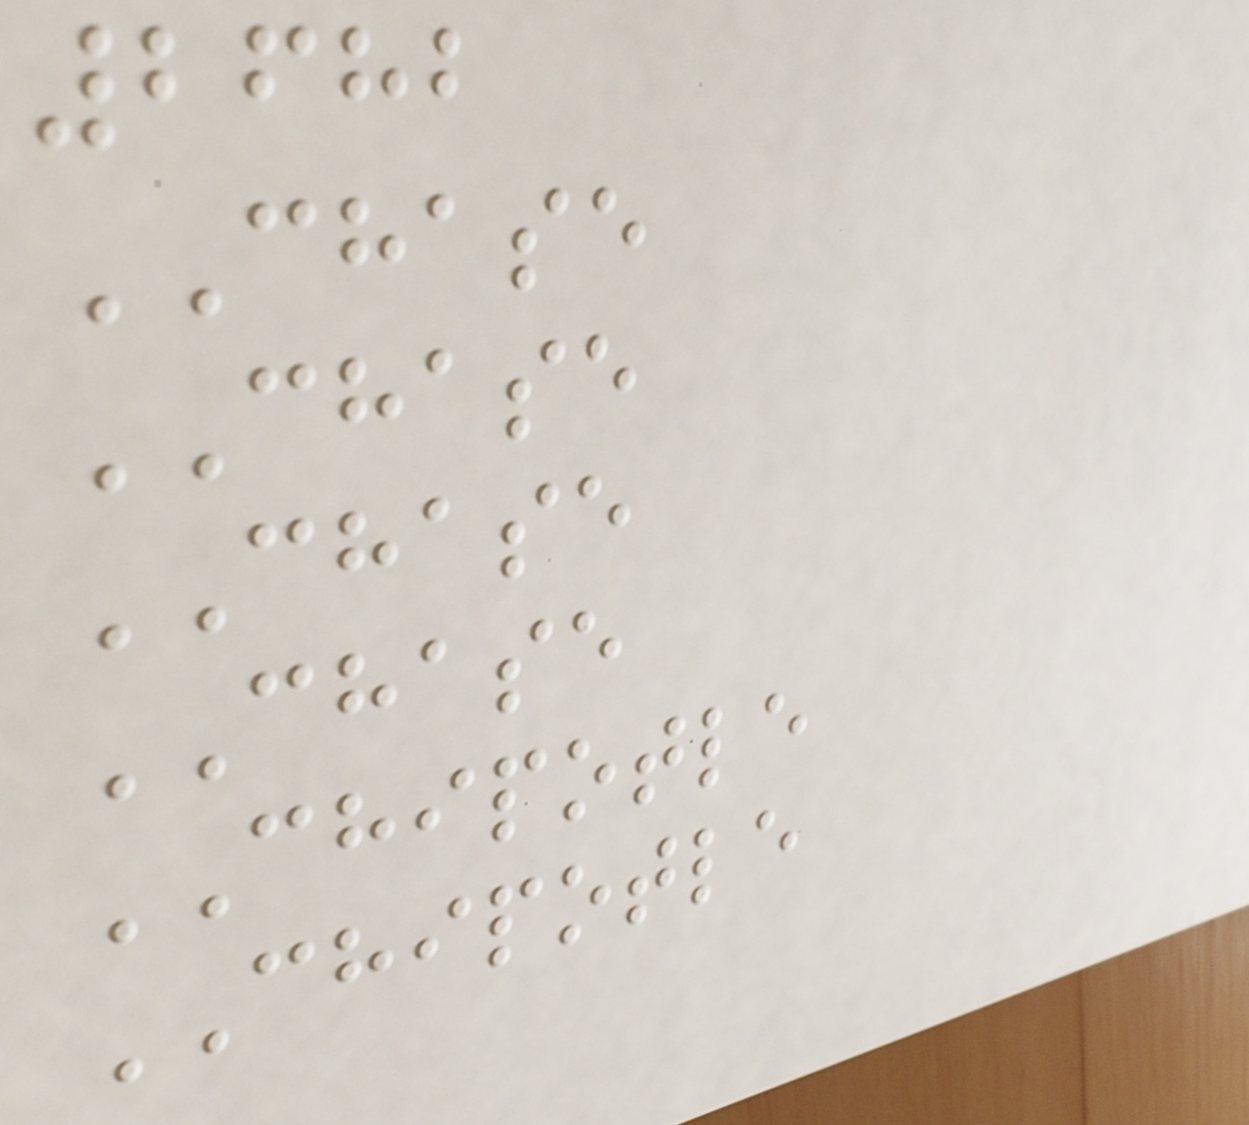2682
CHASE
CHASE
CHASE
CHASE
CHIPOTLE
CHIPOTLE
